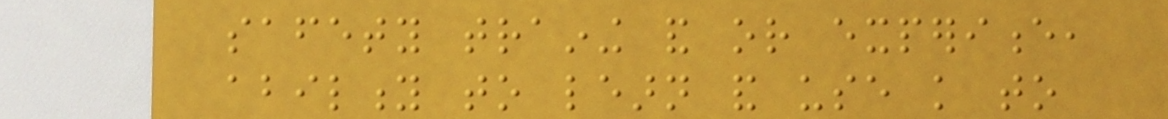safety training and or experience,
ability to learn and use knowledge to
